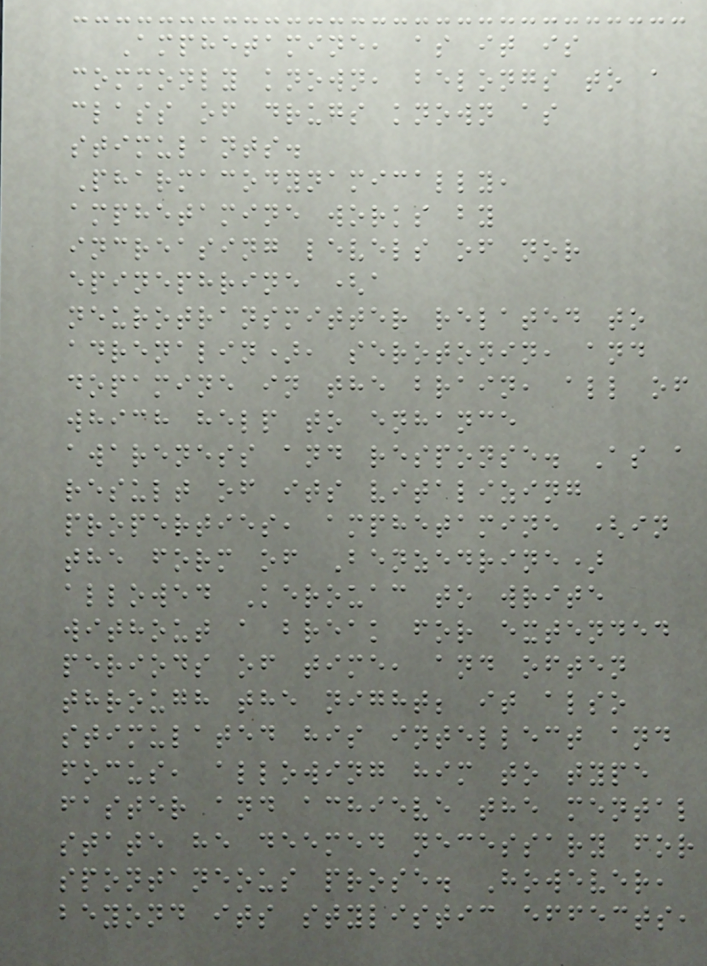Amphetamine, as it is
commonly known, belongs to a
class of drugs known as
stimulants.
Pharmacodynamically,
amphetamine works by
increasing levels of nor
epinephrine (a
neurotransmitter related to
adrenalin), serotonin, and
dopamine in the brain, all of
which help to enhance
awareness and response. As a
result of its vitalizing
properties, amphetamine (in
the form of Benzedrine)
allowed Kerouac to write
without a break for extended
periods of time, and often
through the night; it also
stimulated his intellect and
focus, allowing him to type
faster and achieve the mental
state he deemed necessary for
spontaneous prose. However,
beyond its stylistic effects,
